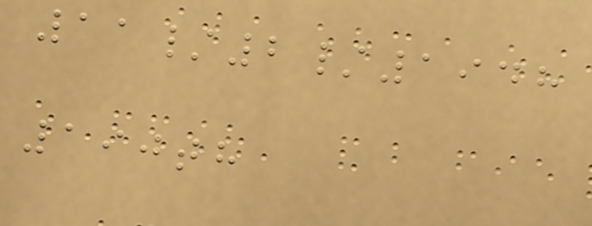11/2/1948
190th
